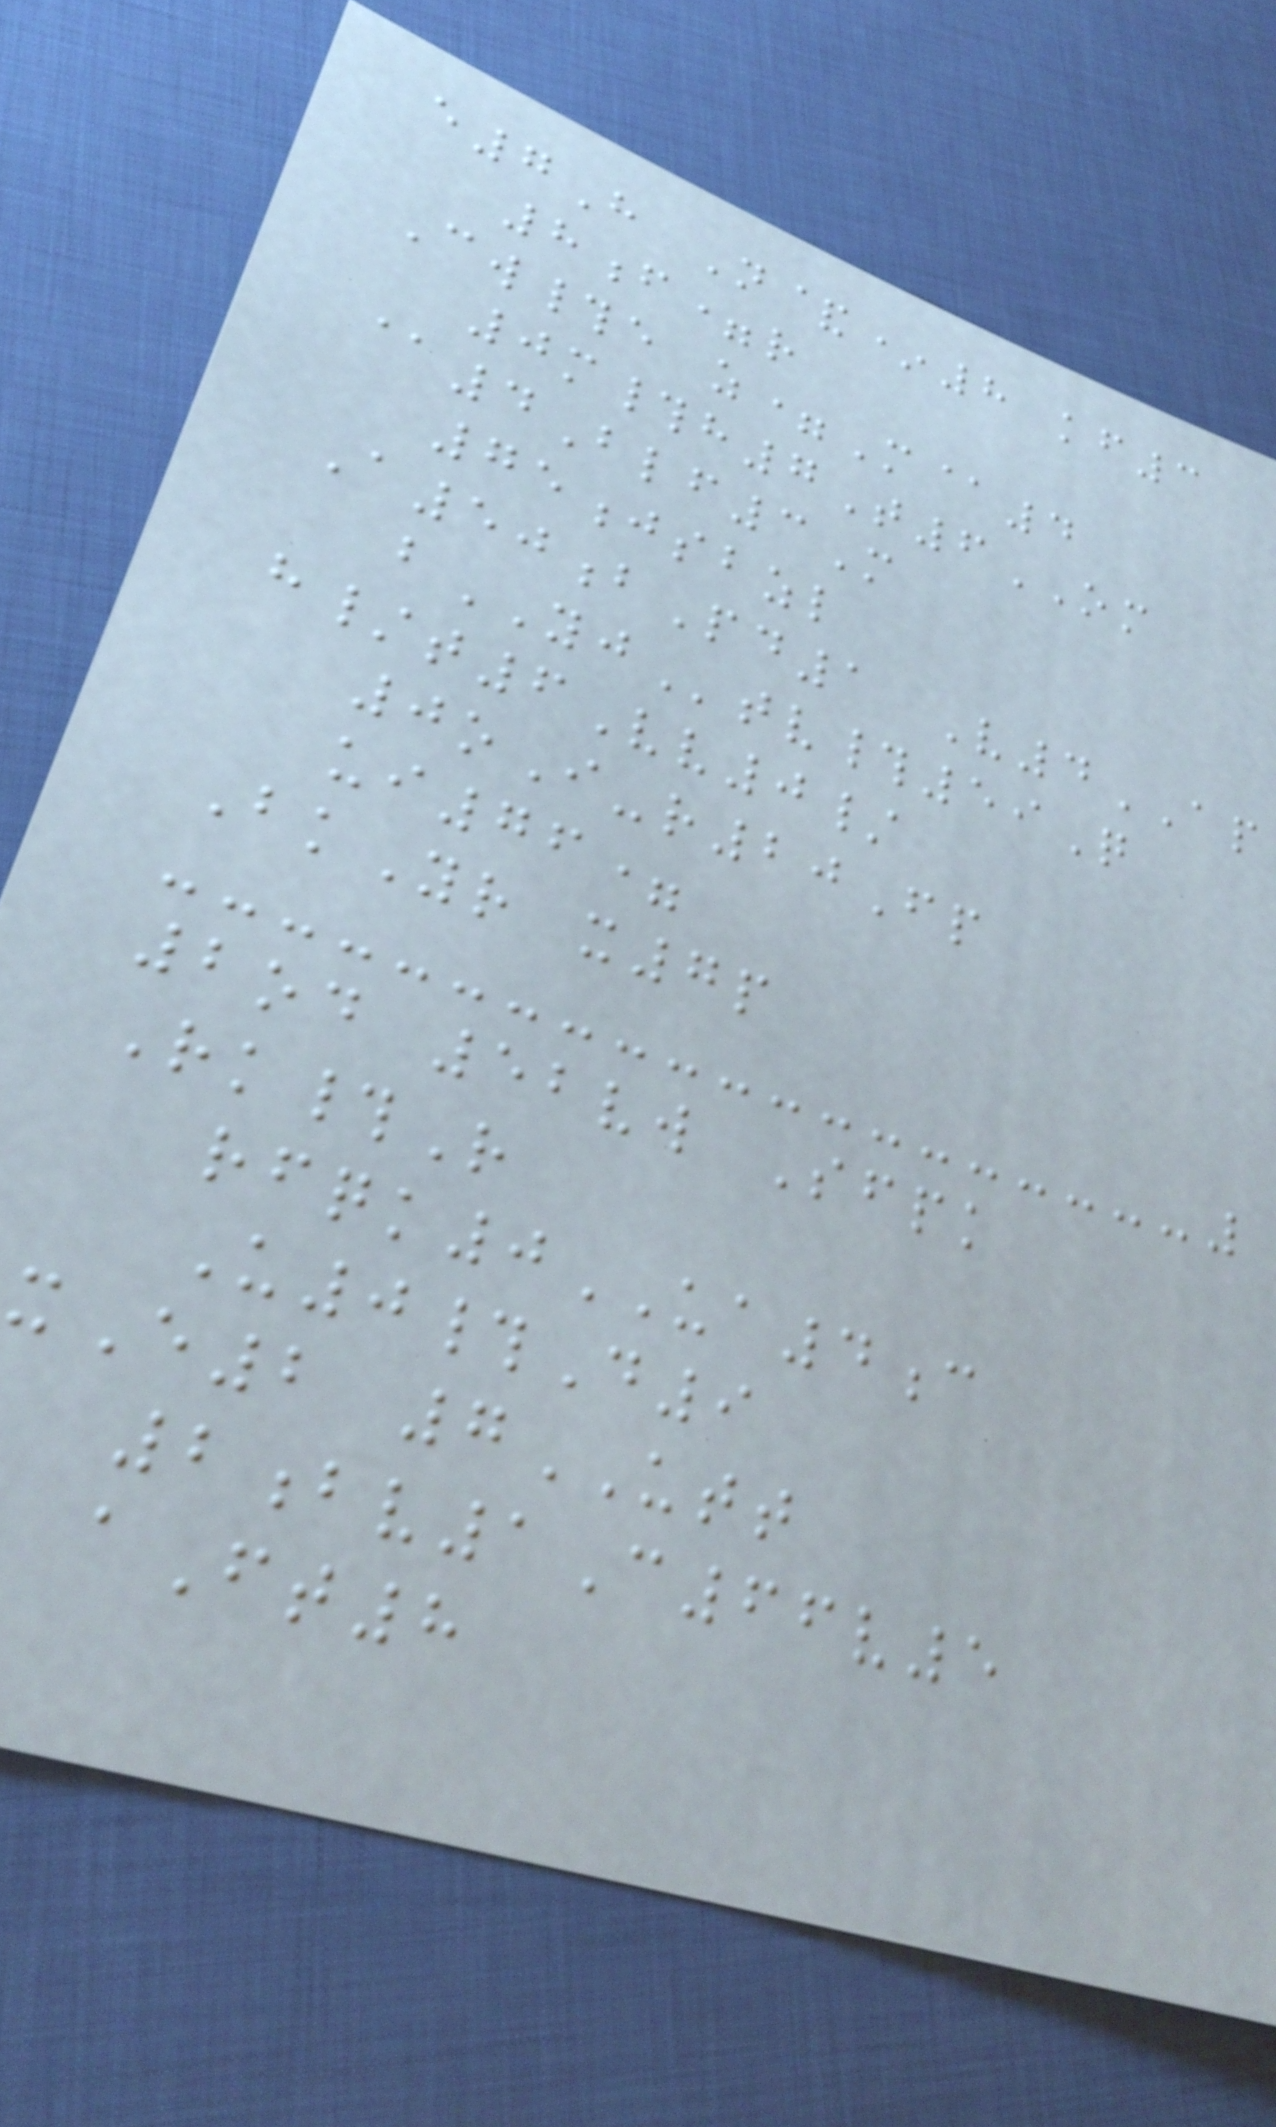e7H N&*8 kf3
8f=r
Cw#e z=M@4
0m#h7T6OM
@4Blf3M
75jsbzl
A50bPd1 V4AP
bYJtv#59Q
h/t6Vv0/
0oI-r20Fp
ui76=
BkYr x7p
2od 52vw Sfpk
Rk#R
rfqk0UA4c
U0#D9
xE2 7UTT
2bv1C66v5
aFt8
